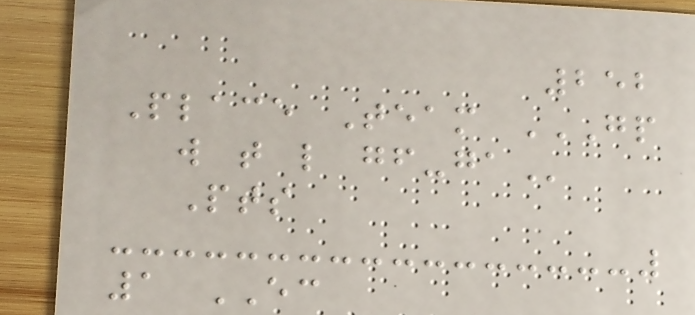252
Place Team GP
W T L GF-GA
Pts
1 EC
